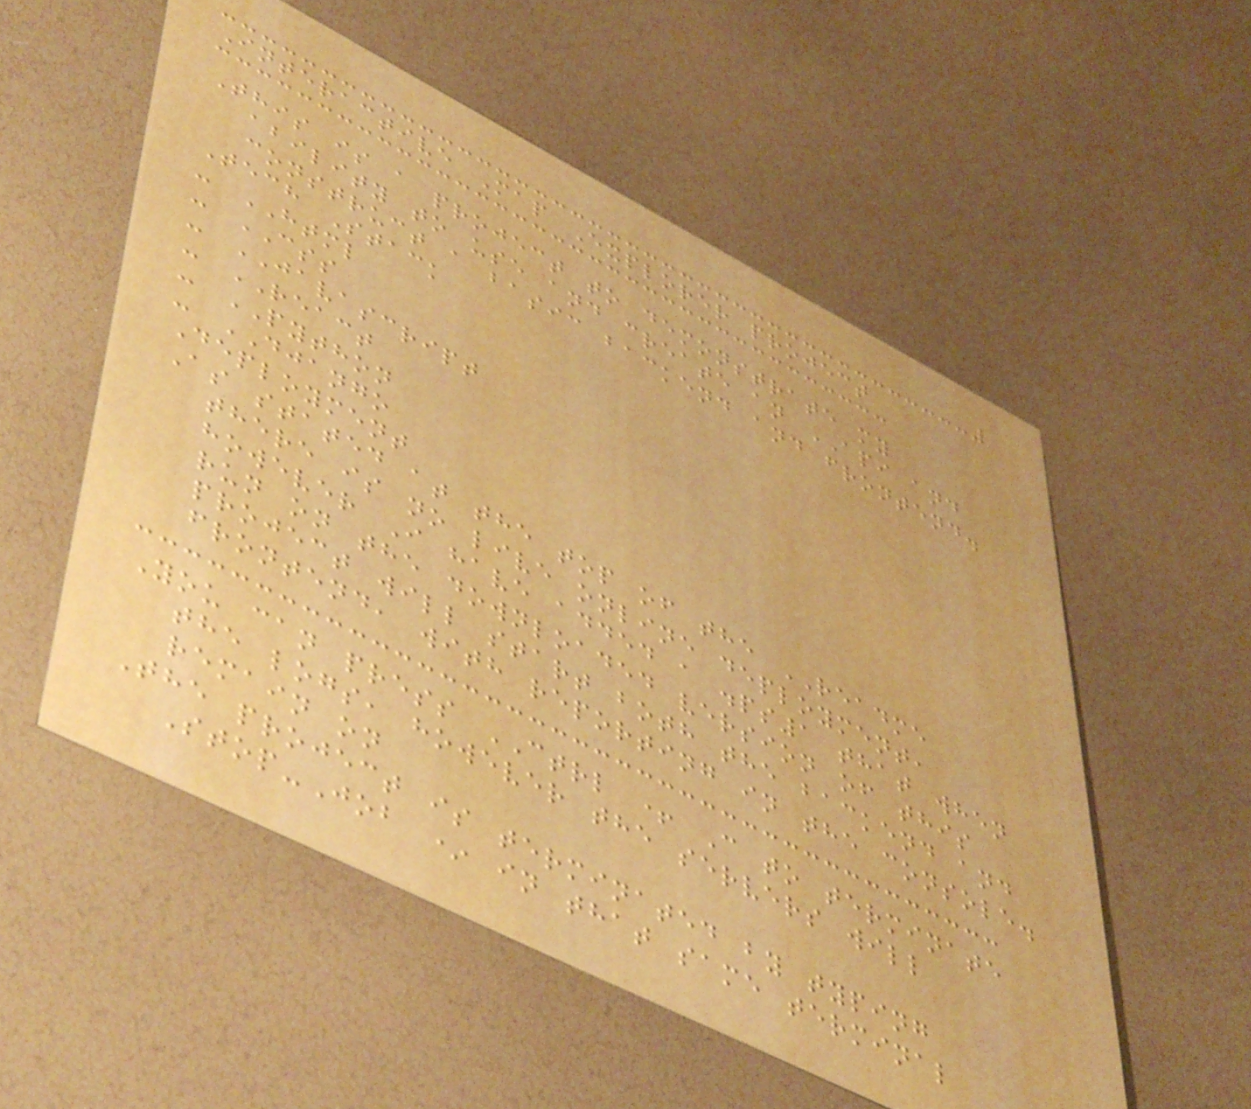Interactive Map Explorer project
This is a project to demonstrate my
ability to use and create an API and
construct a basic backend and frontend.
Tech Stack
- HTML
- CSS
- JAVASCRIPT
- REACT
- PYTHON
- DJANGO
Deployment
As stated at the top of the README
there is no live online deployment,
however I have added a .ps1 that when
run on the downloaded version of this
project will start both the backend and
frontend, with reporting in the console.
You can press CTRL + C to terminate
the logs, however the servers will
remain on
The project is terminated by typing
Stop-Job * in that same terminal
